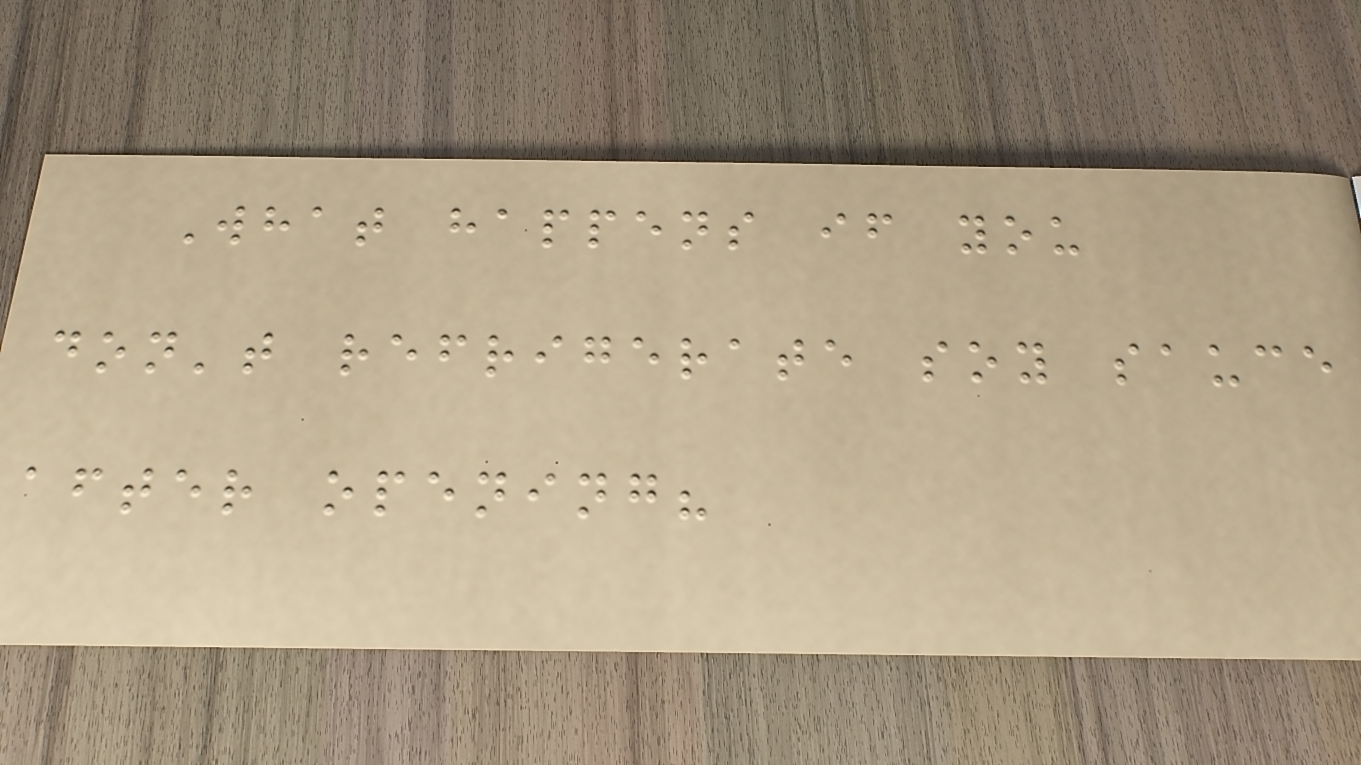What happens if you
don't refrigerate soy sauce
after opening?
